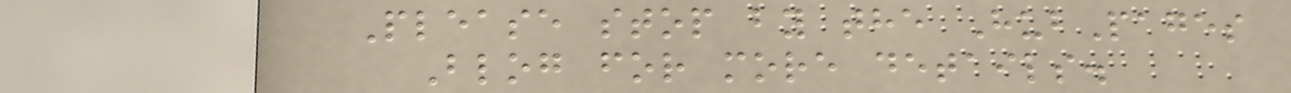Please stop by the HubPages
Blog for more details.
